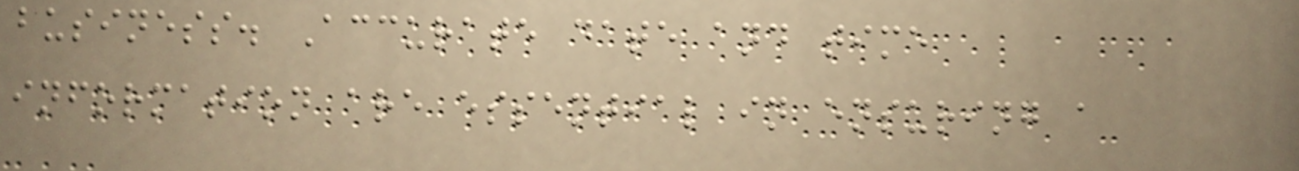business. Accurate date and time
information are essential in ensuring a
